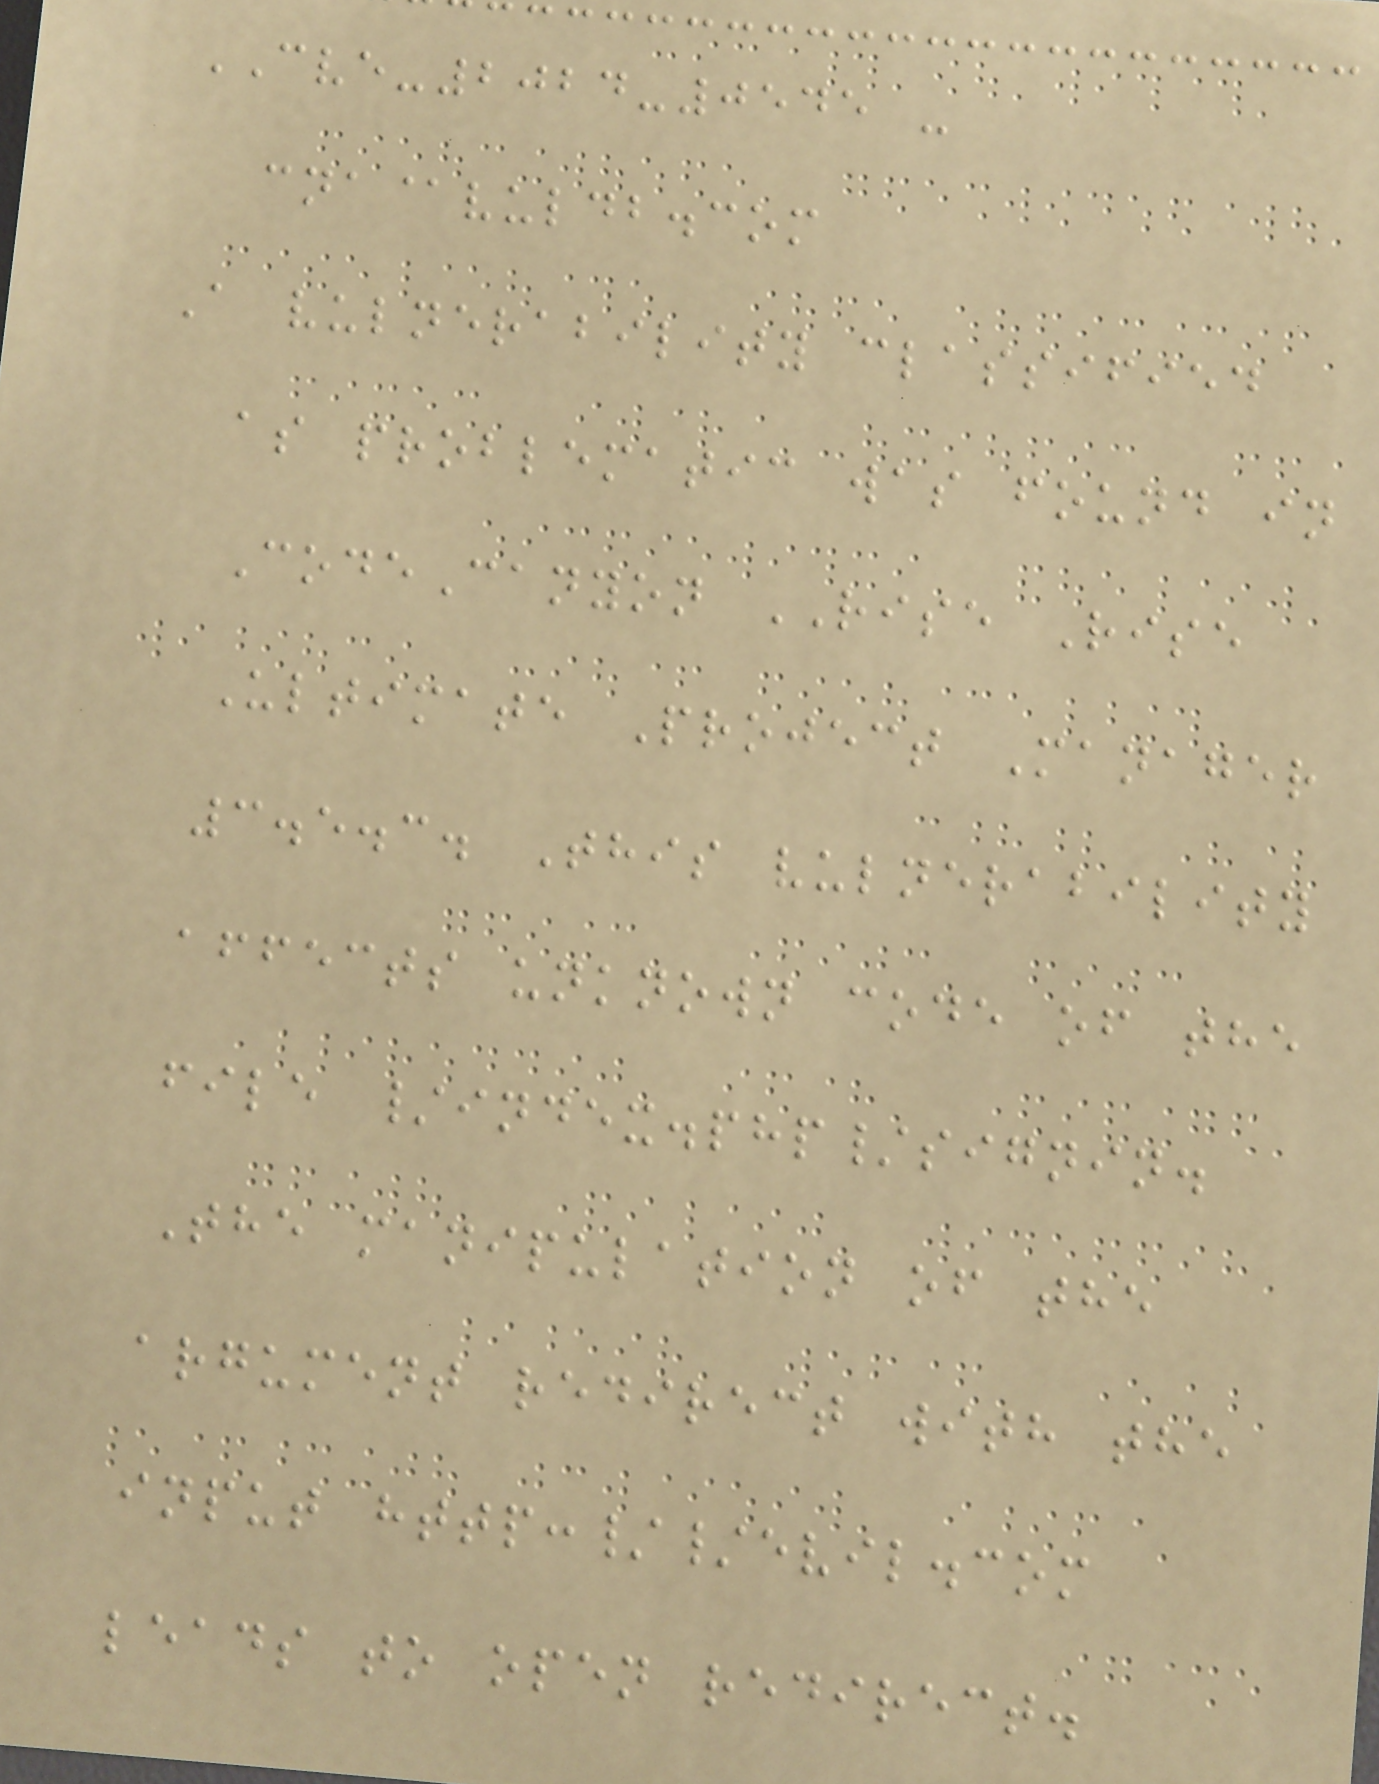CVE-2024-0545 -
cna@vuldb.com
A vulnerability classified
as problematic was found in
CodeCanyon RISE Rise
Ultimate Project Manager
3.5.3. This vulnerability
affects unknown code of the
file /index.php/signin.
The manipulation of the
argument redirect with the
input http://evil.com
leads to open redirect.
